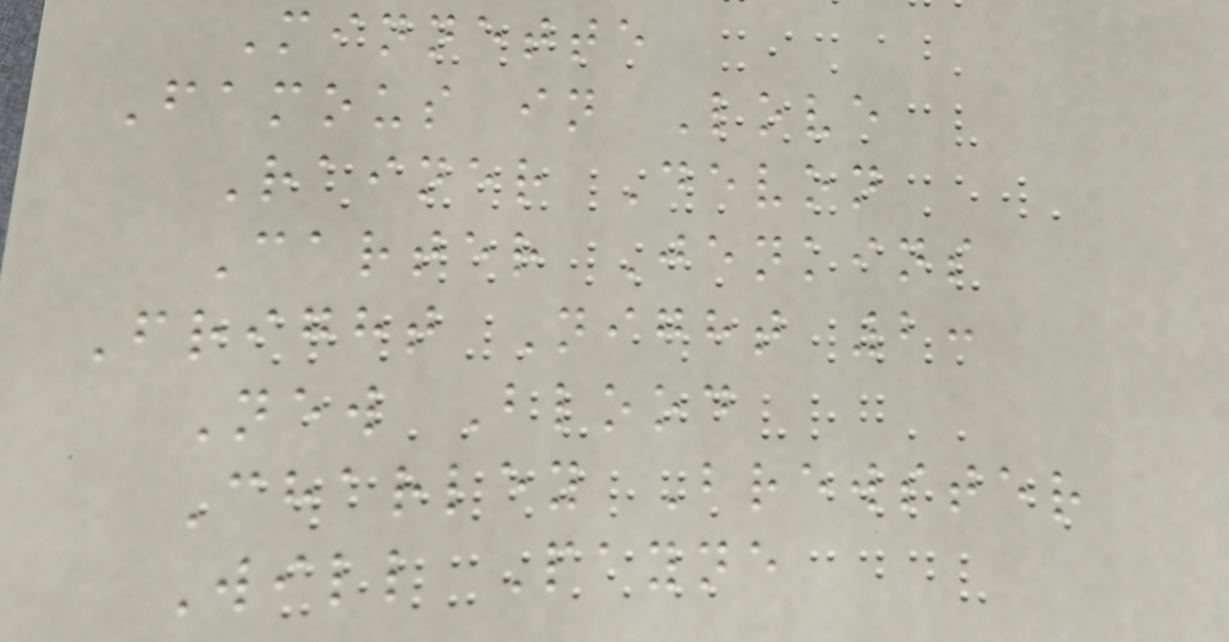Minnette
Famous in Love
Rainer Devon
Carter Jenkins
Fright Night 2:
New Blood
Charley Brewster
Will Payne
